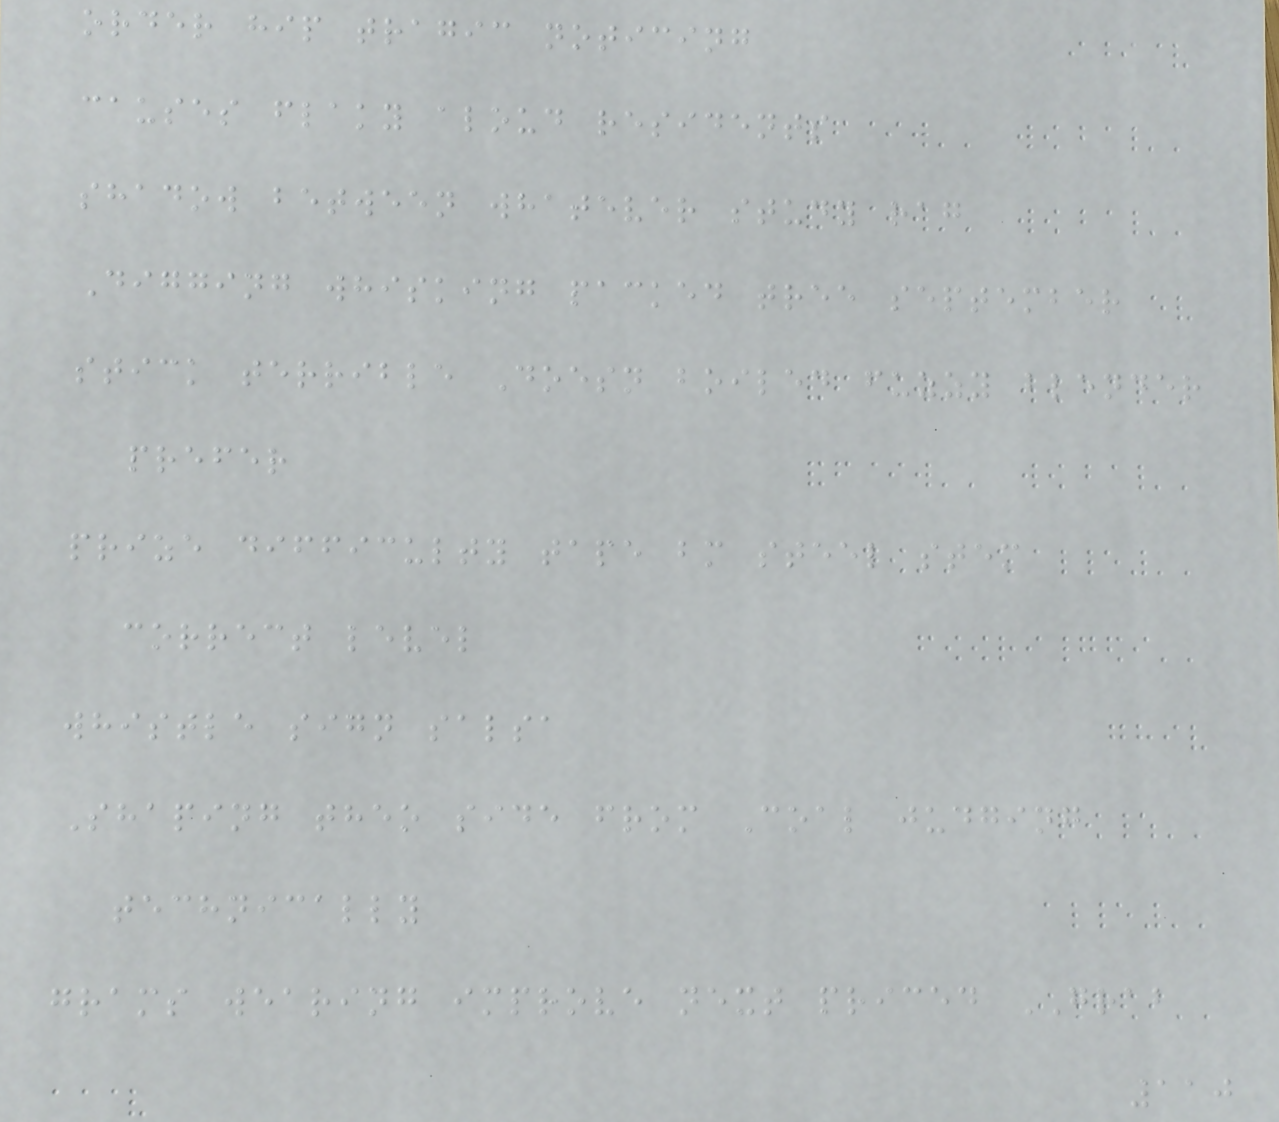order hip tragic noticing
causes flaky aloud residents
shadow between whatever study rag
Digging whisking packed tree september
stick terrible Doesn boiled fuzzy blender
prefer
prize difficulty tape bm steel stem
correct level
whistle sign salsa
Shaping theo side from Coal judging
technically
grams wearing improve next priced GRAB
110
